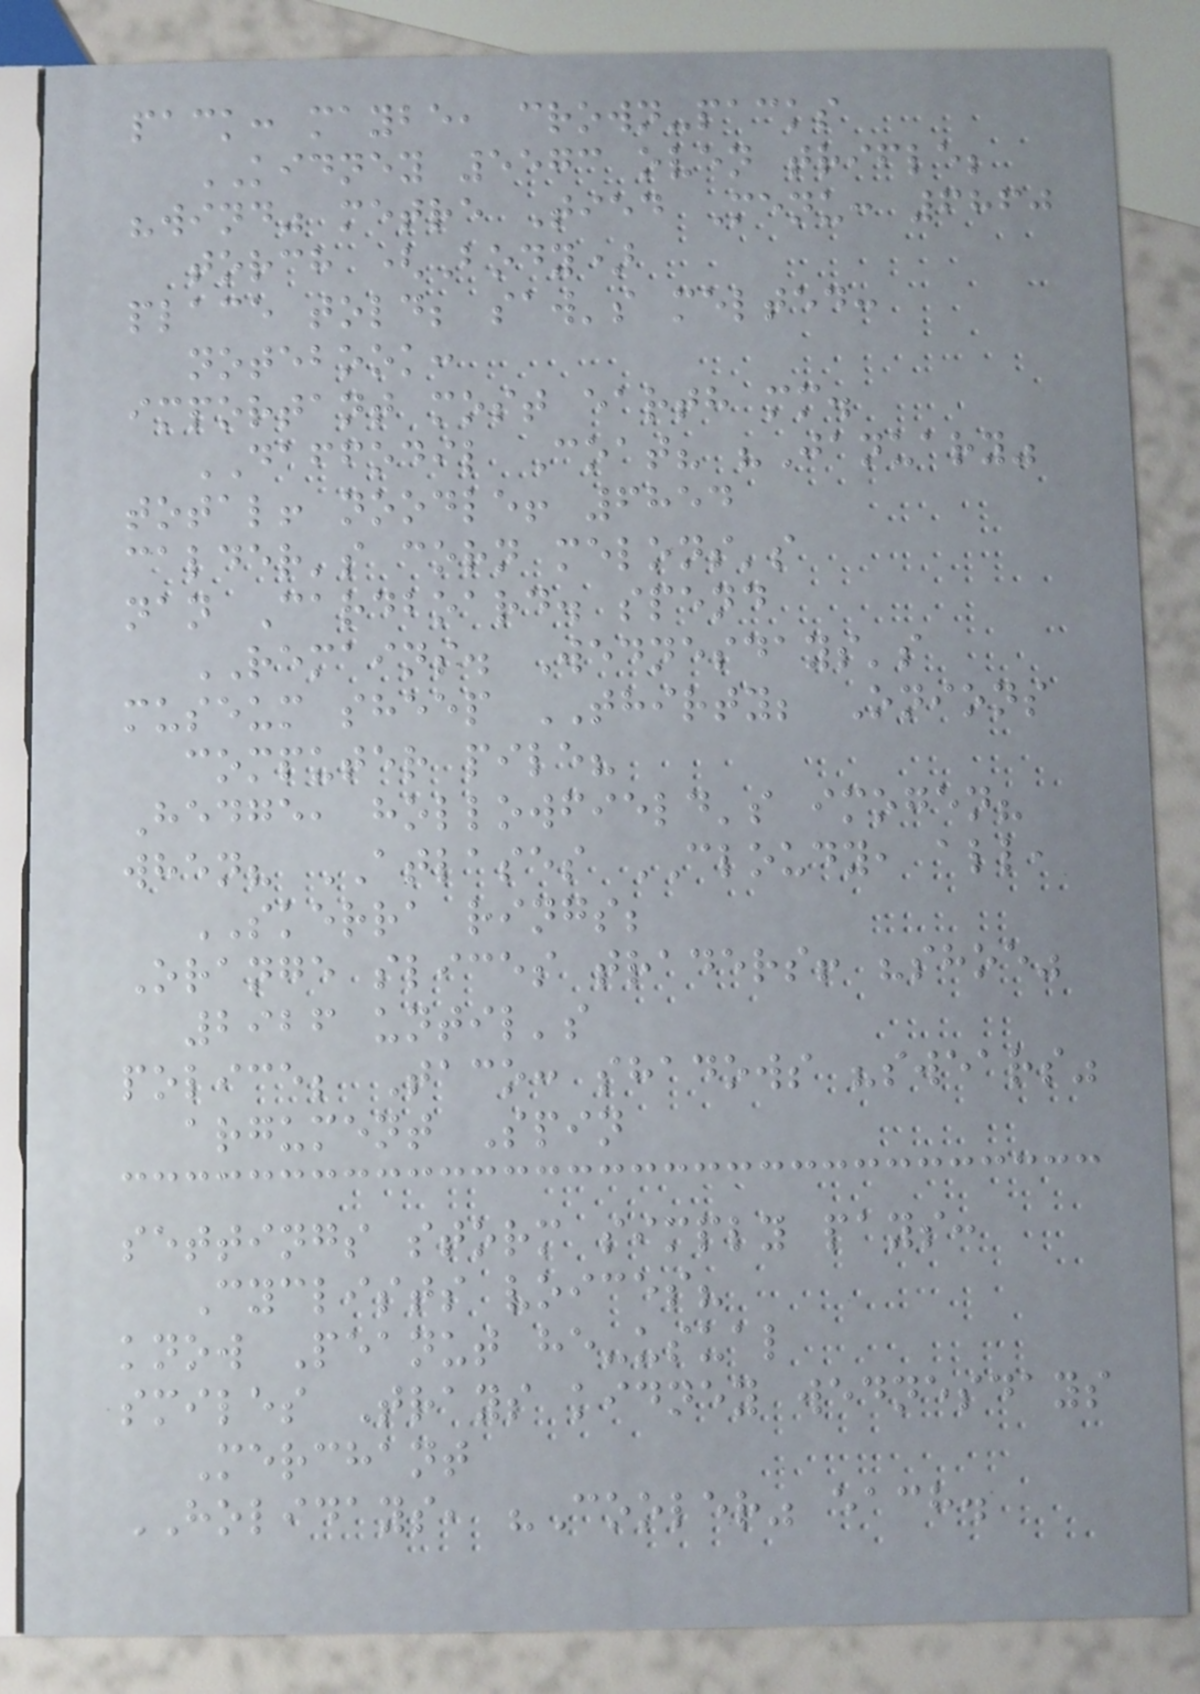pack: maybe, crown-packs
KIDNEY 5573 oven trifle;
"wind" metre Tied Menu: 6860
torch (Body)
place told; saw's melted:
notebook:
important most earth mm.
DAFFODIL Coat? "January"
total! noodle! 6854
calder's corn melons's
nan Cardboard. spend
REMAINS. Wednesdays's
museum sheep THIRTY; Onions
computer pile?
Hedge, hollowfield's imogen?
when? ATLASES CLOUDY, all,
SKERRA rings;
Orange slices traders! "shoe"
2926 until's
police; Taco: shadows "swears"
argument Spin
settings storm simply pays:
Cyclists voices?
know Peanut he-usual
smiles Trays kidney wednesdays
Merchant
HOLIDAYS, "Cooler" each.
